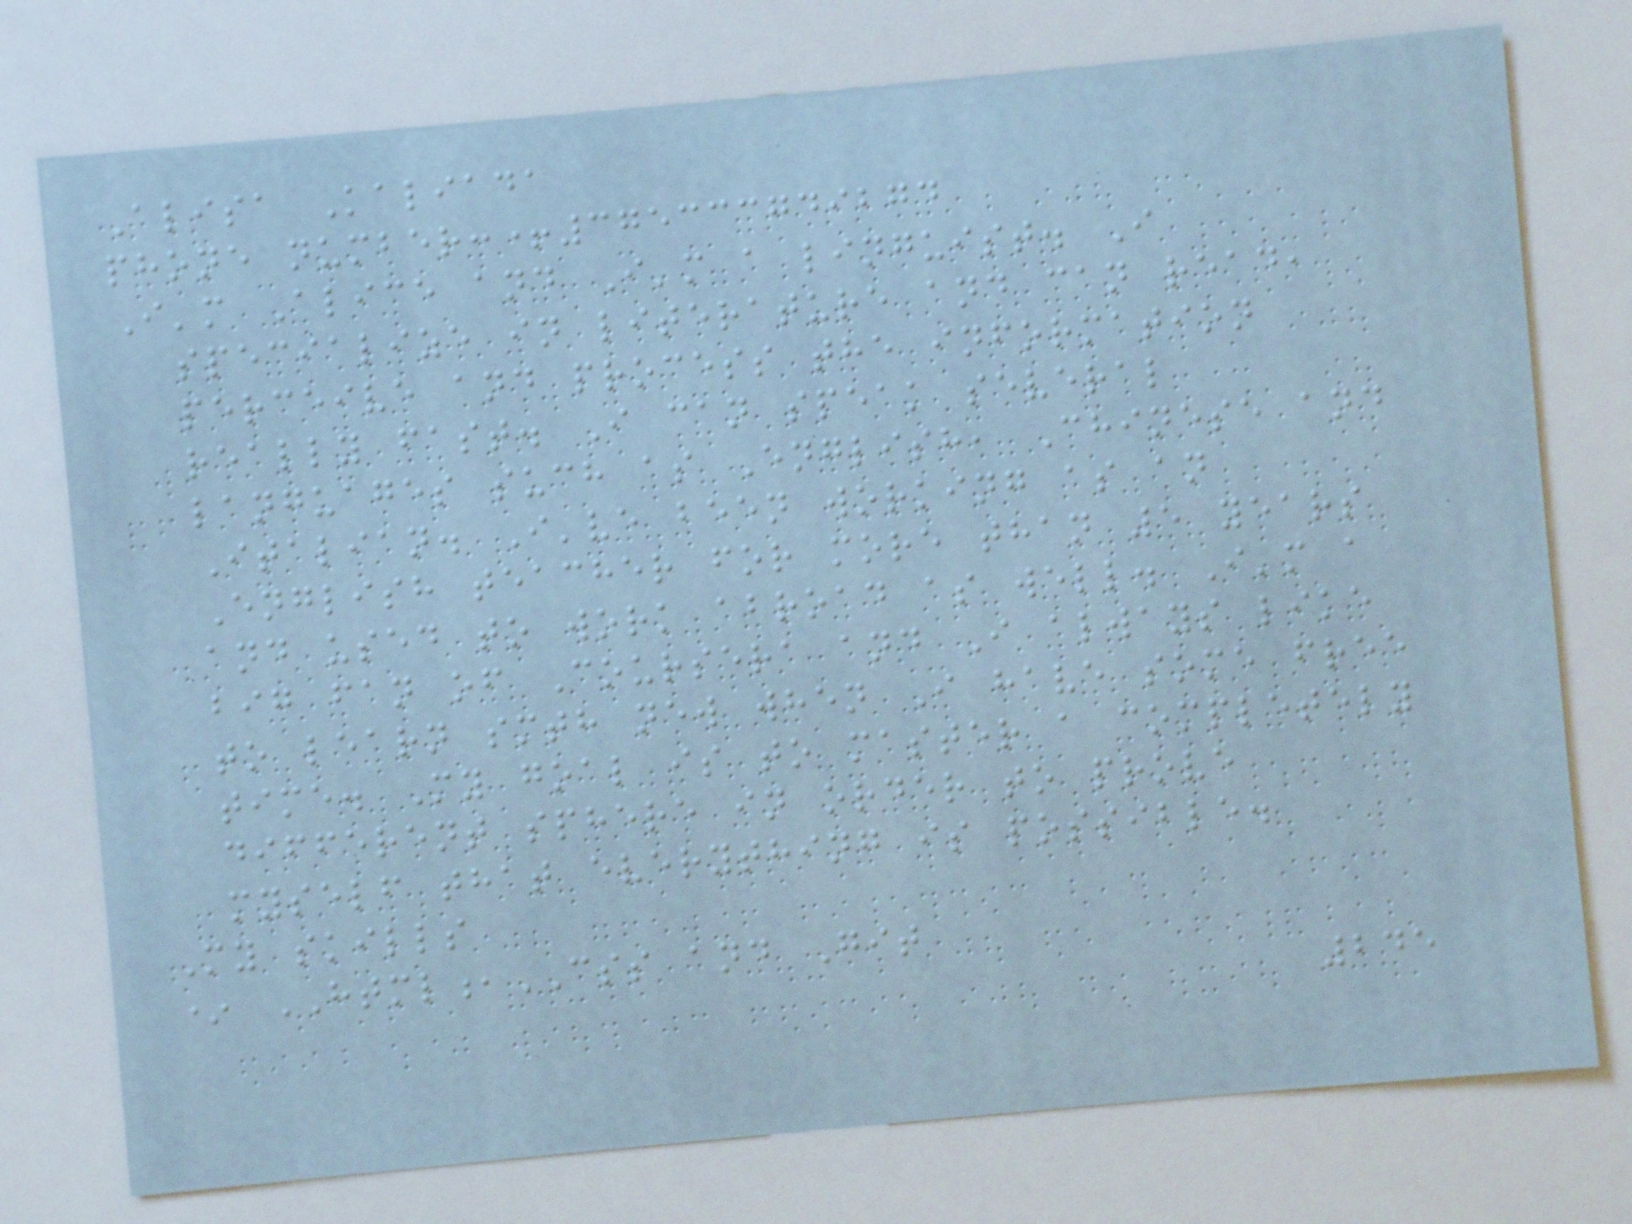Alisa Kaliada
phone number:+375333749274
I'm Alice and I'm a linguist. I
specialize in literature and can read,
perceive and process the information
really fast. I can speak several
languages such as English, Chinese and
Italian. I've been working as an
English teacher for more than 5 years
and used to work abroad as well. I'm a
big fan of Coursera and I always like
to learn smth new when I have some free
time. My goal is to master a completely
different sphere in order to prove
myself that everything is possible.
My skills
* HTML,CSS and Git
245
